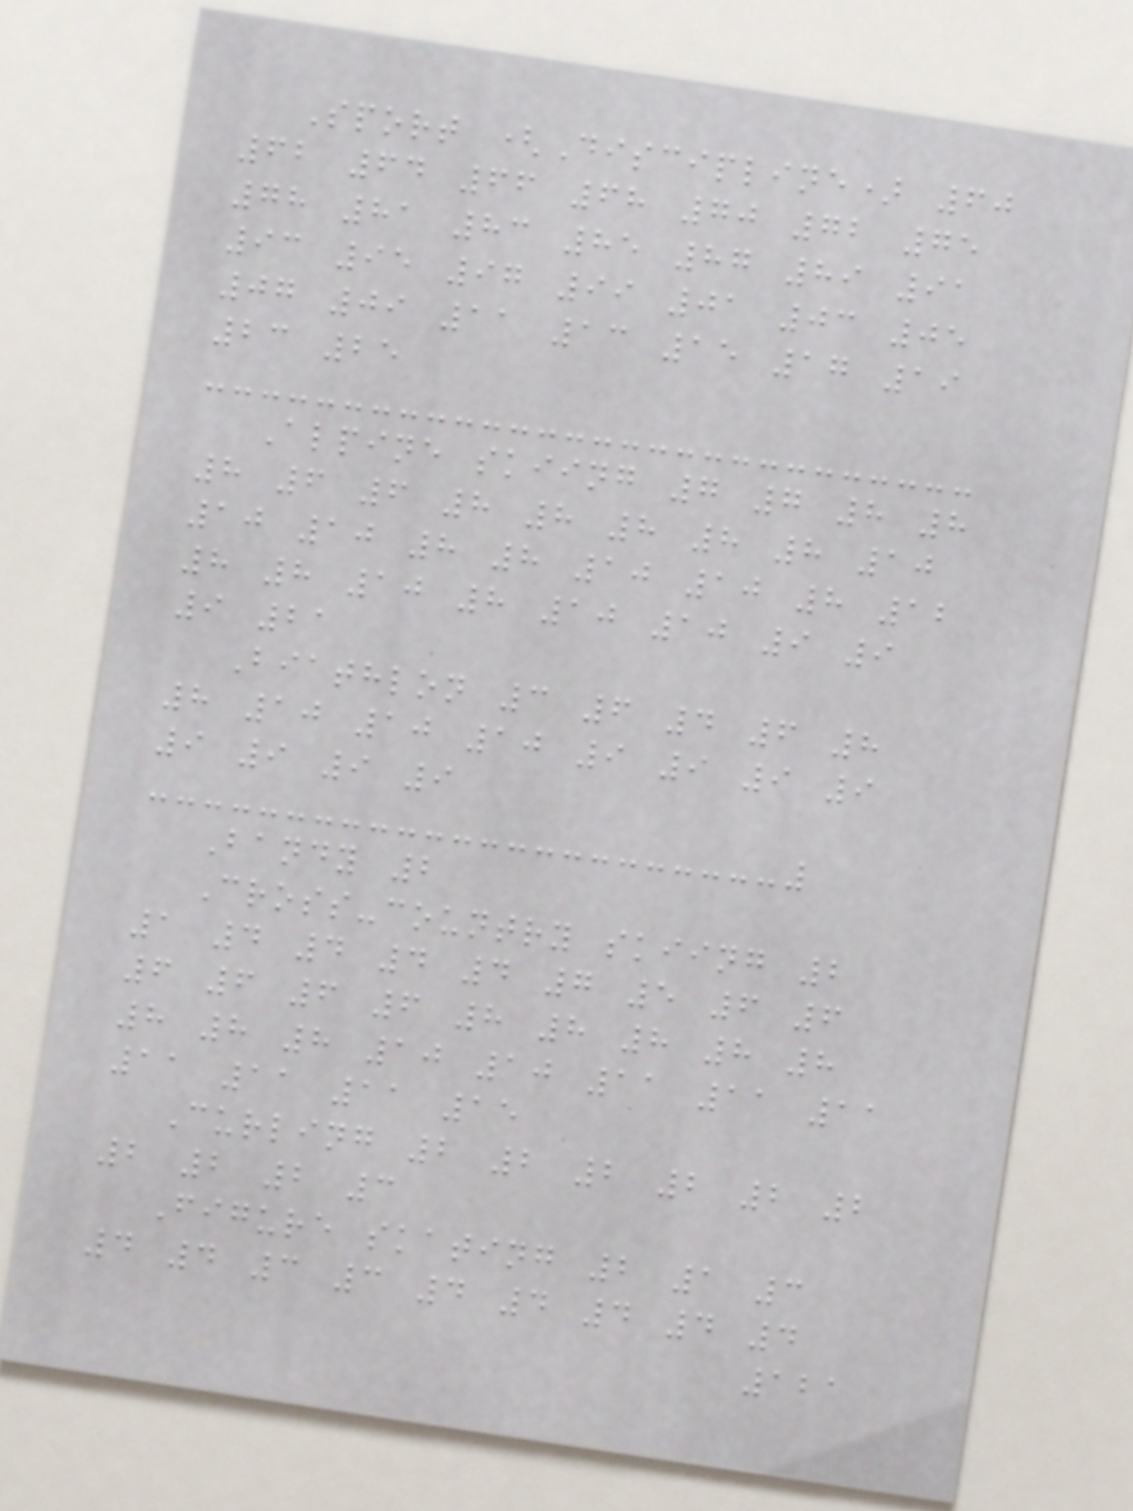Sport (Discipline) 60
62 64 66 68 70 72 75
78 81 83 85 87 89 91
93 95 97 99 01 03 05
07 09 11 13 15 17 19
23 25
Alpine skiing 7 7 8 8
8 6 6 8 8 8 8 8 10
10 10 8 8 10 10 8 12
8 8 10 8 10 10 9 9
9 21
Biathlon 3 6 4 6 8
8 10 10 10 9 9 9 9
9 9 9 9
Bandy 2
Cross-country skiing 2
1 4 4 4 4 7 5 6 6
6 6 6 6 8 8 8 8 8
8 8 8 10 10 11 11 11
11 11 11 15
Curling 2 2 2 2 2 2
2 2 2 3
Figure skating 2 1 3
4 4 3 3 4 4 4 4 4
121
